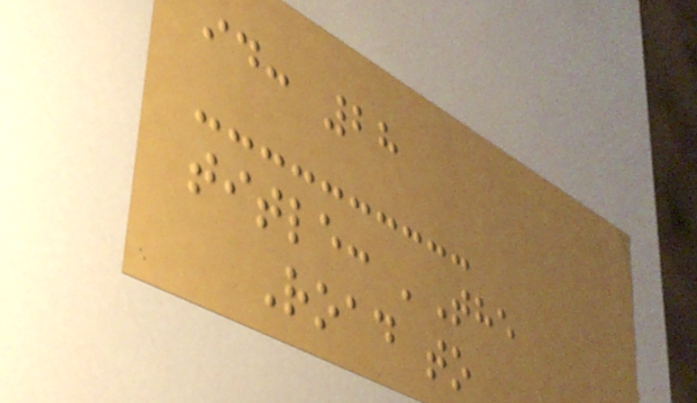id: 28
title: 'The
Road to
